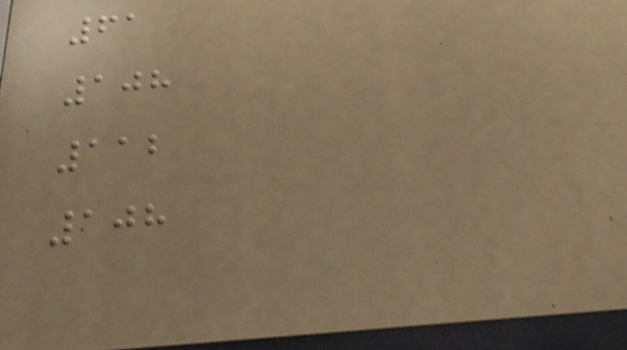61
108
112
108
